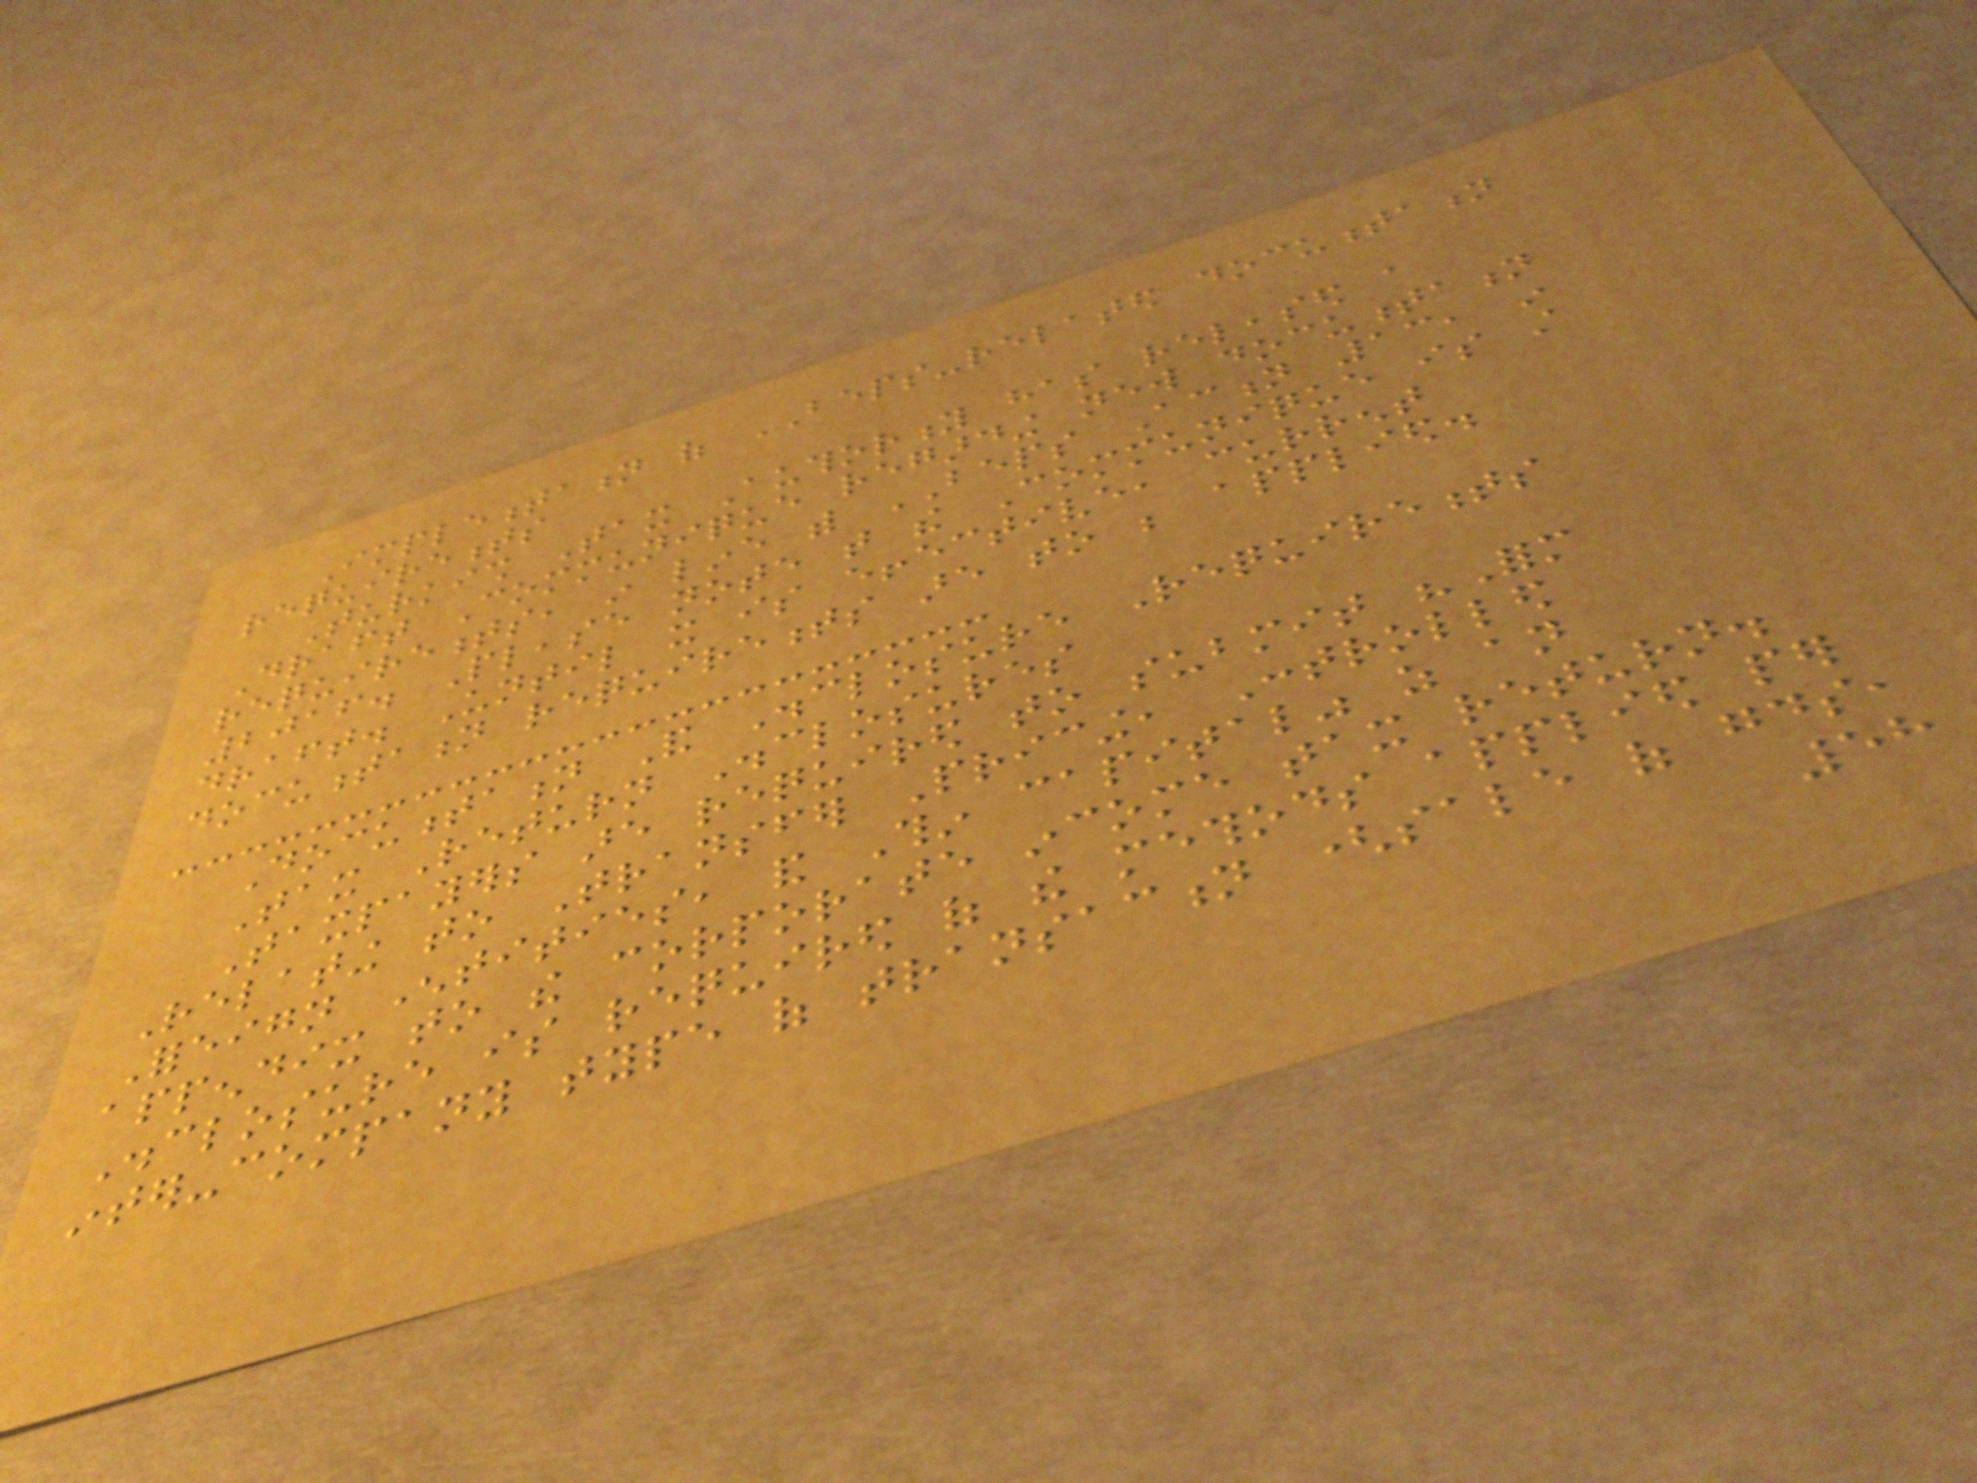Implementation of BEPS-related documentation
requirements
Turkish Tax Authority has released a
Draft Communique regarding new documentation
requirements, in line with BEPS Action 13, in
2016. Please note that the Communique is still
draft. Until it is effective, current
documentation requirements are to be applied.
Documentation And Disclosure Requirements
Tax Return Disclosures
Taxpayers are required to submit "Form
Relating to Transfer Pricing, Controlled
Foreign Entities, and Thin capital" as an
appendix to the corporate income tax return.
Disclosure is required of the methods applied per
inter-company type of transaction (sale of goods,
58
